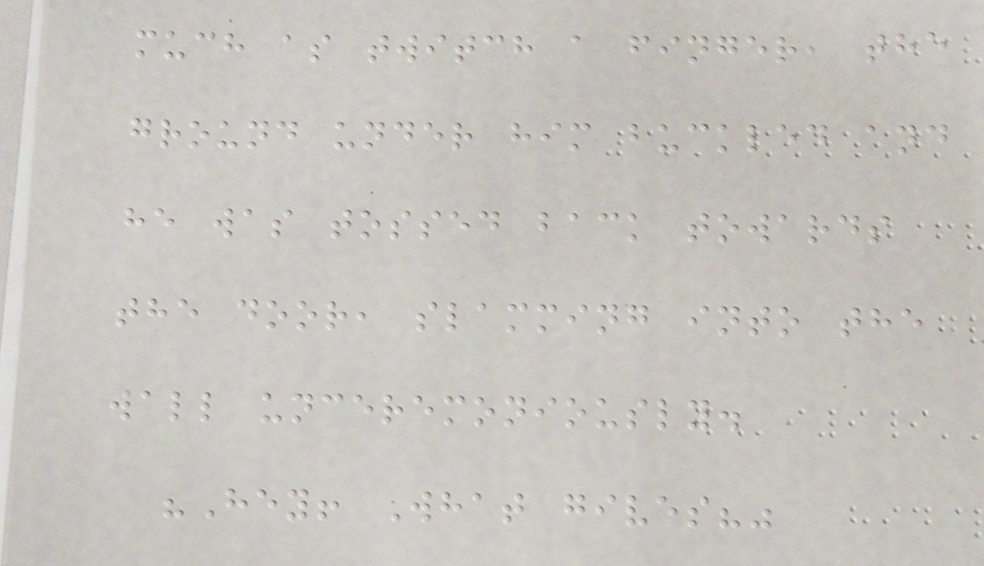much as twitch a finger, the
ground under him buckled and
he was tossed back towards
the door, slamming into the
wall unceremoniously.
"Hey! What gives?"
